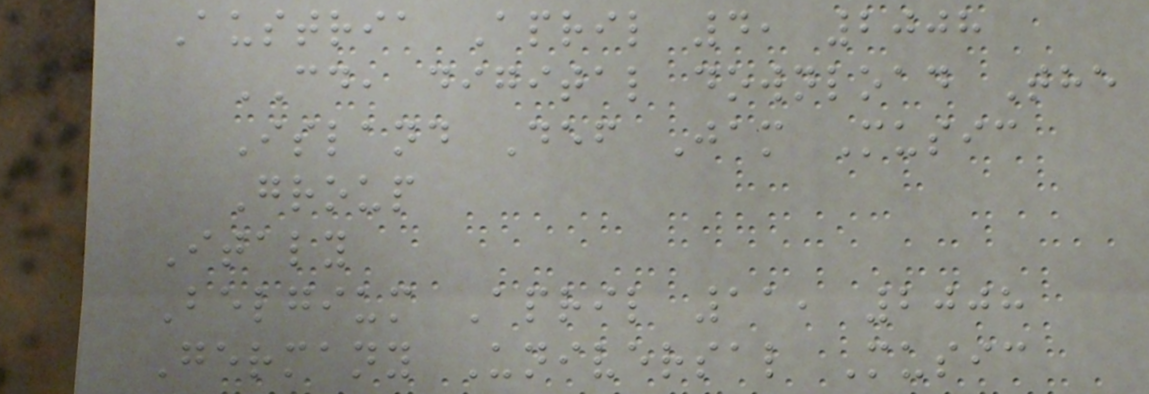Austria April 4, 2008
CD, digital download The
Island Def Jam Music
Group
Italy
Belgium April 11, 2008
Germany Universal Music
